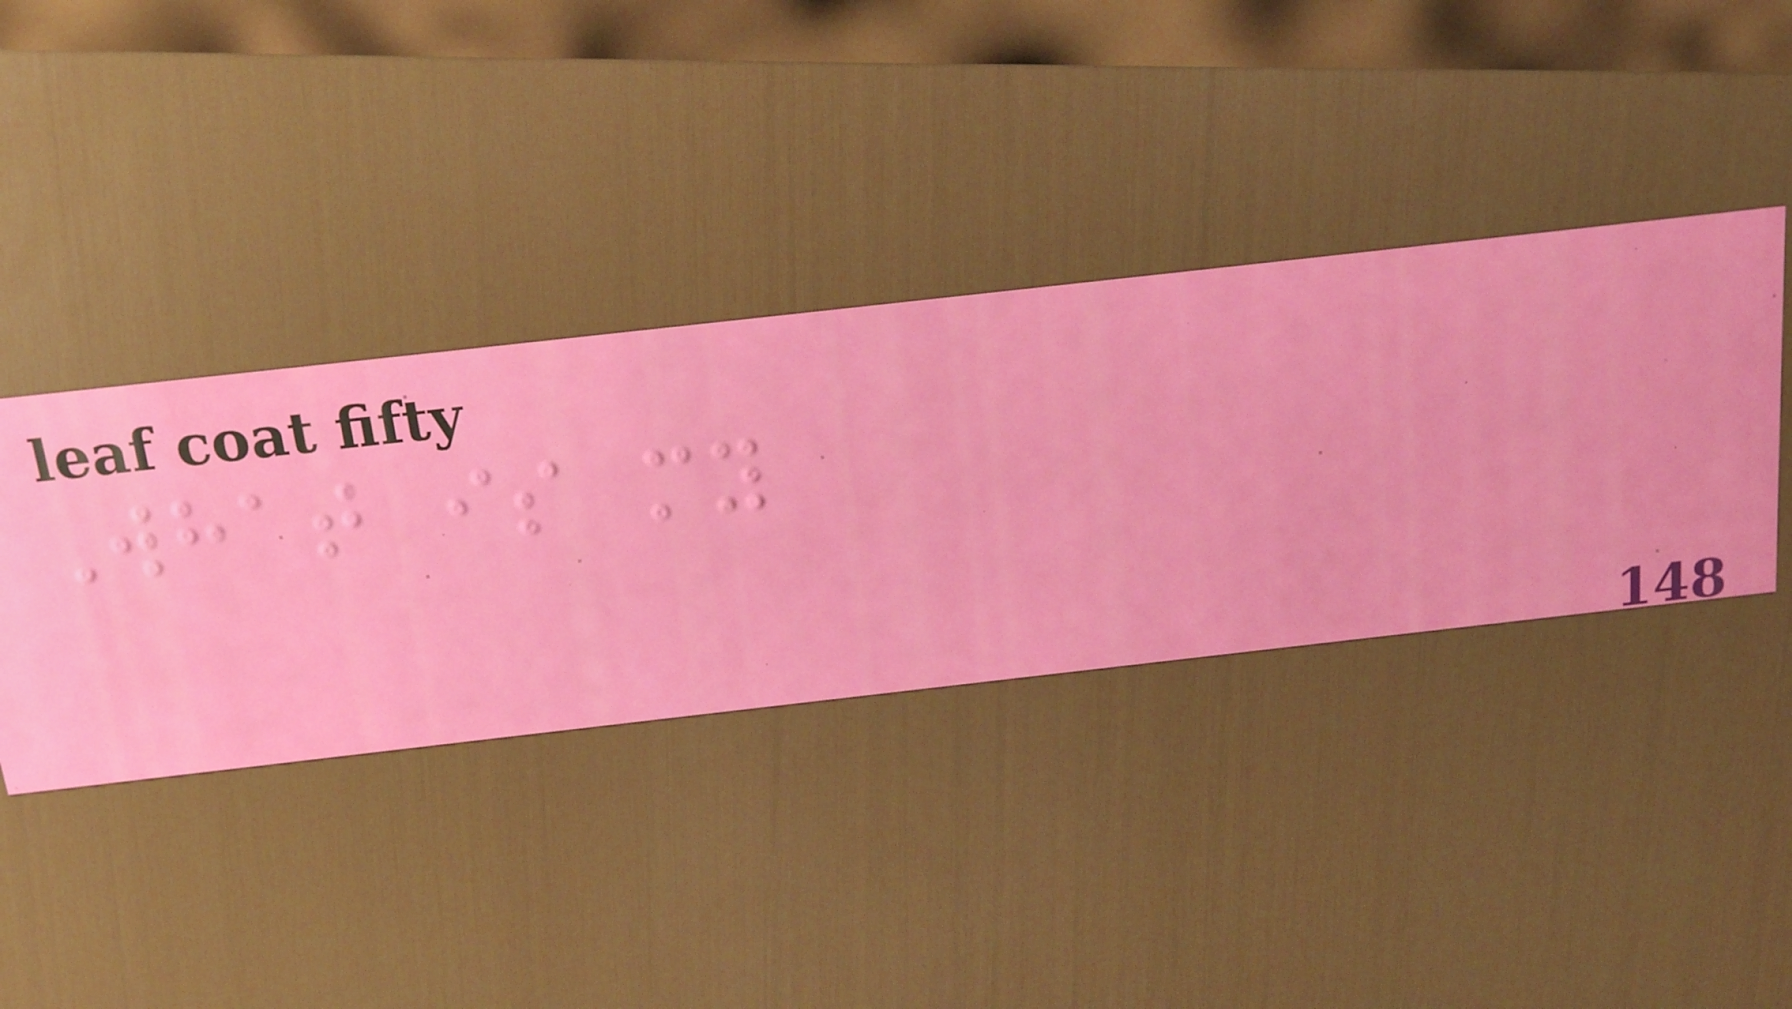What is my
